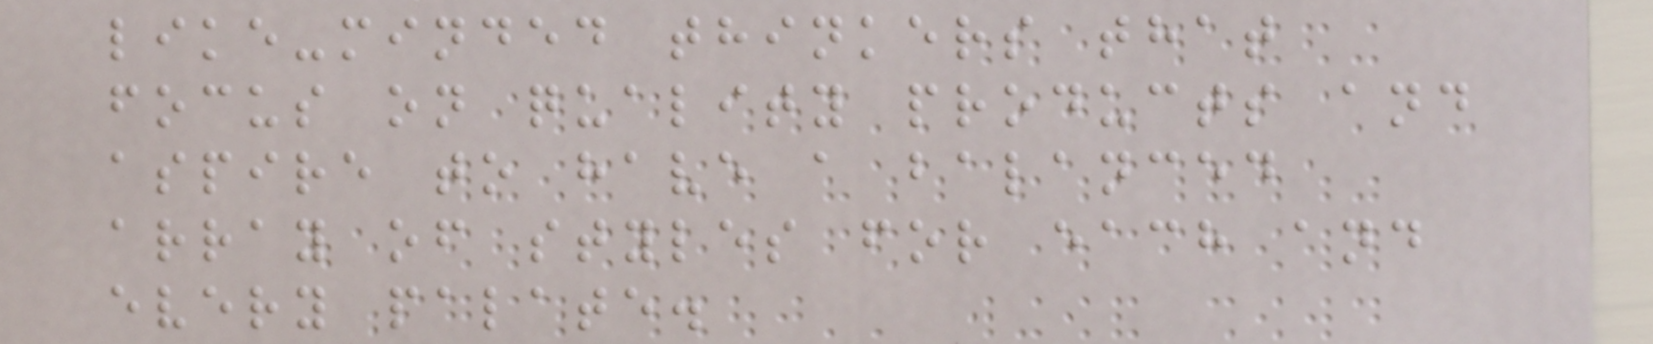like-minded thinkers that
focus on quality products and
aspire to have a balanced
array of styles for each and
every palate.
